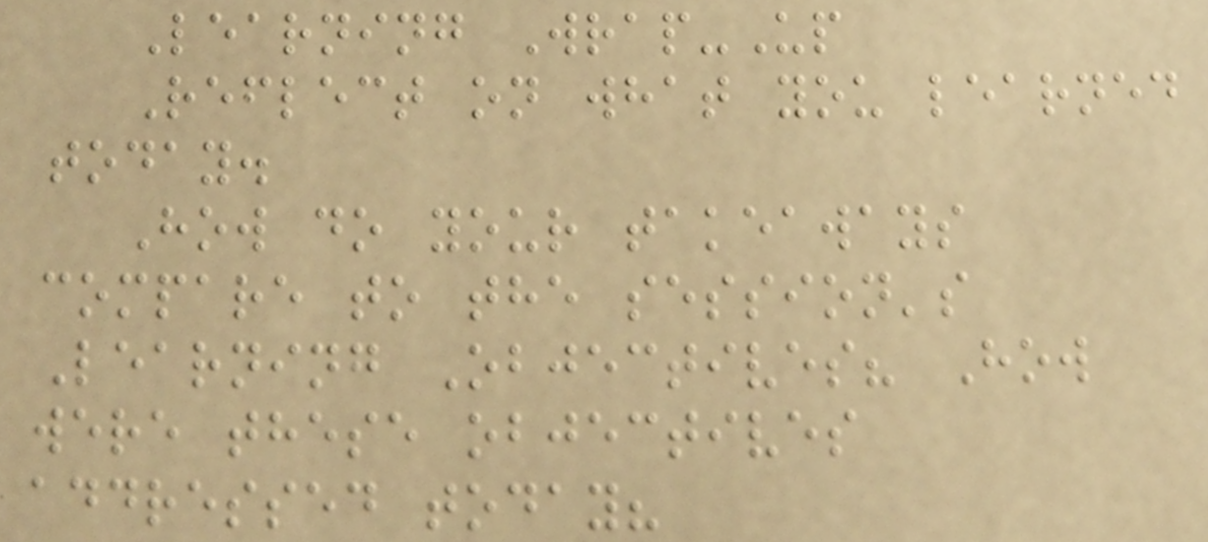Learning Wrap-Up
Reflect on what you learned
today.
How do your takeaways
compare to the session's
Learning Objectives? How
were these objectives
addressed today?
